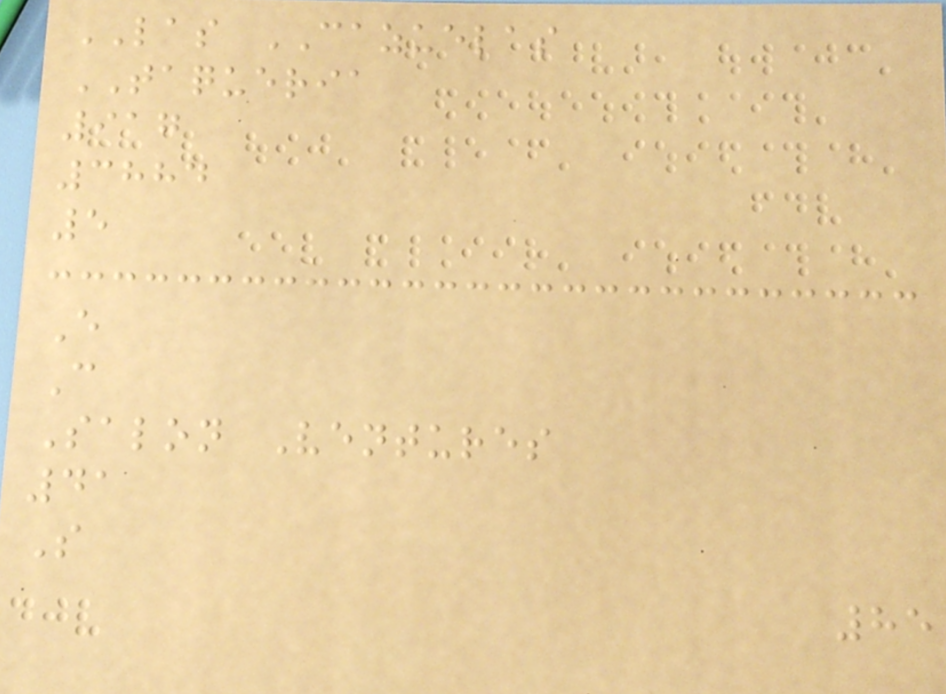LAS CAZUELAS
TAQUERIA
917
3884
5
E
C
Salon Ventures
41
S
85
